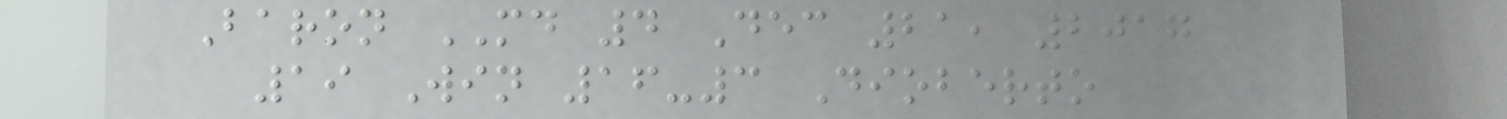Baron MD 4 Dec 21, 2017
19 Win 16-3 Dioberto
